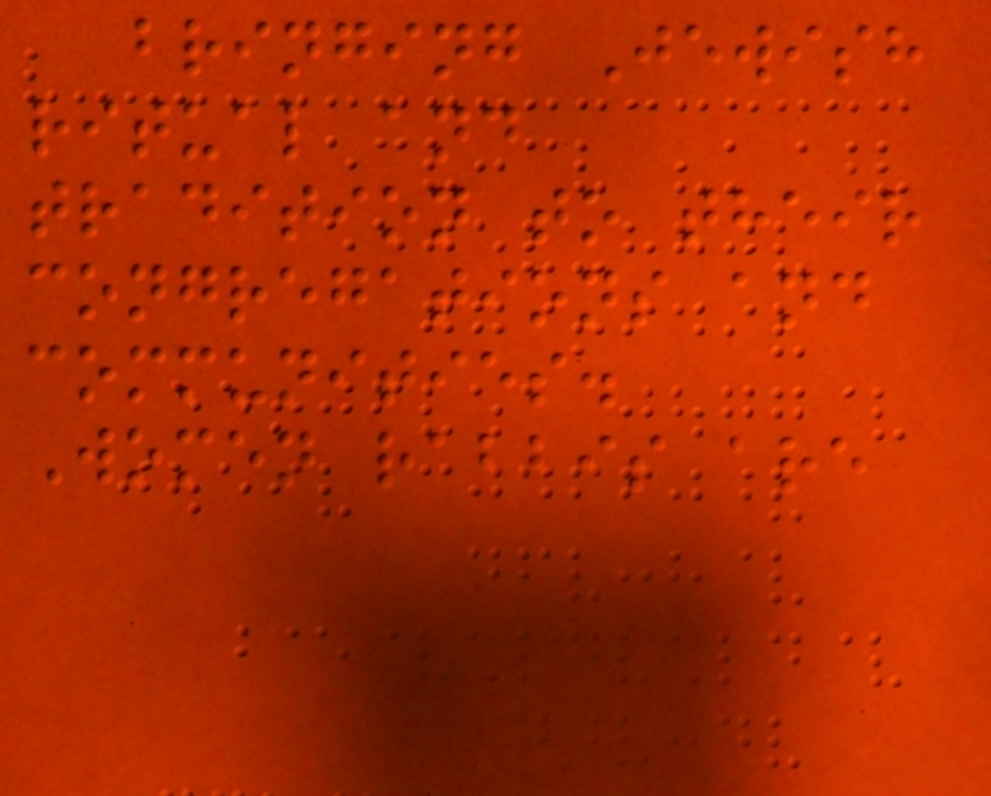bringing Jewish
ritual and
tradition to their
congregations and
communities.
Women rabbis are
